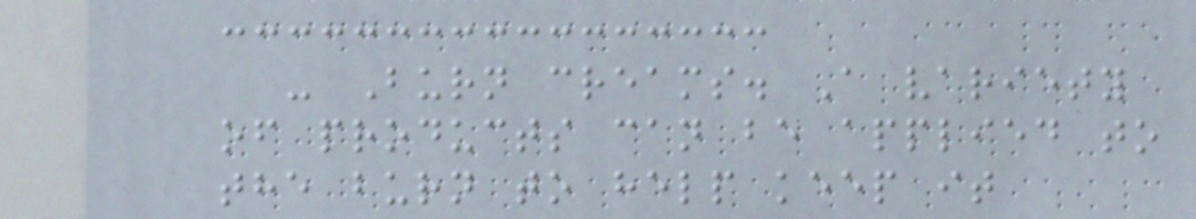- Burn creams. A variety
of products can be applied to
the burn to help keep it
